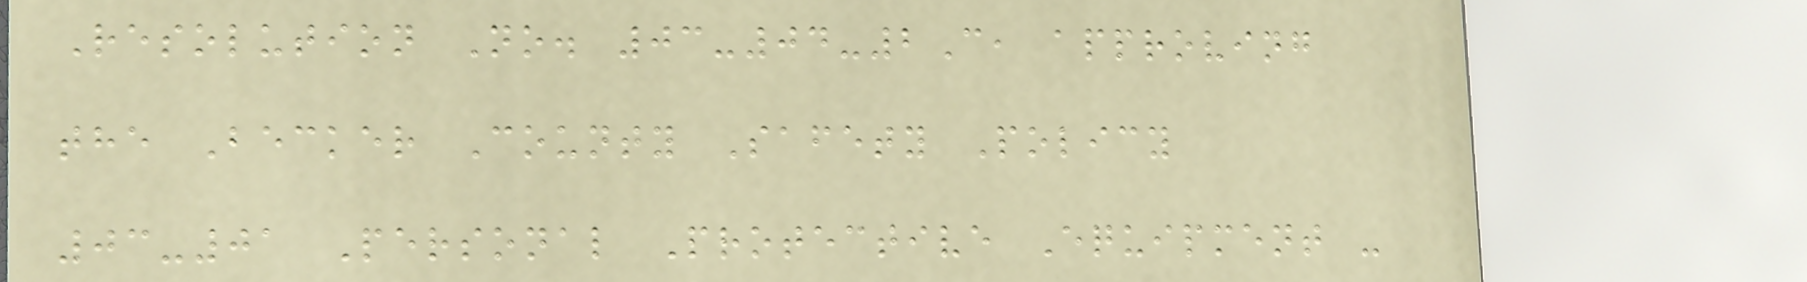Resolution No. 03-04-2C, approving
the Becker County Safety Policy
03-01 Personal Protective Equipment -
